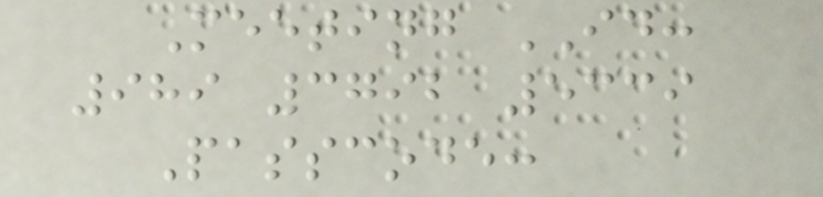Meeting ID:
989 3792 5339
Passcode:
